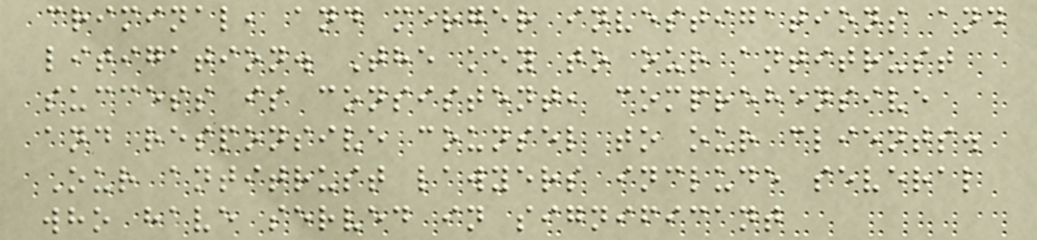criminal, and merger investigations and
litigation. The key to our antitrust
success is consistent, comprehensive
and responsive counsel to our clients.
Our antitrust lawyers include several
who have served in significant
